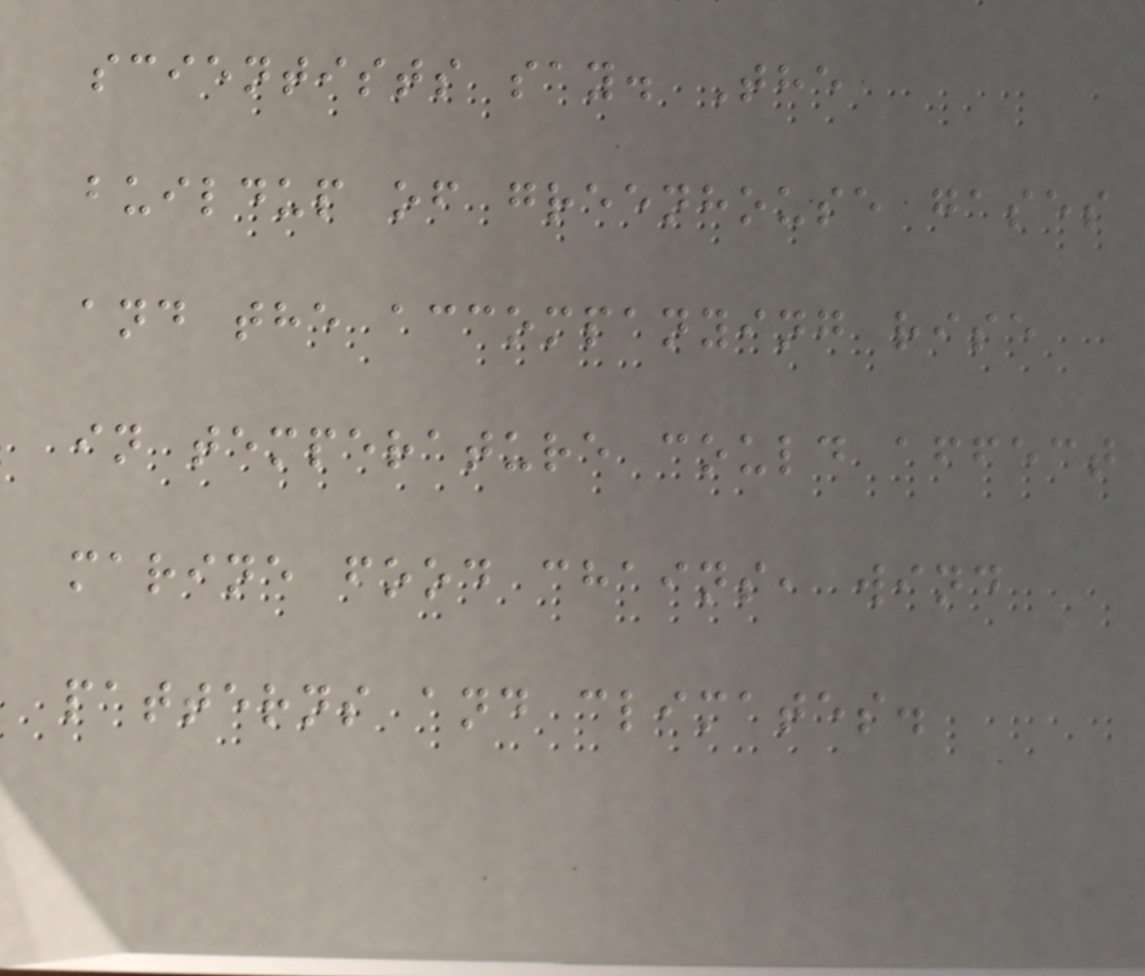scientists say. The
buildup of greenhouse gases
and the accompanying rise
in temperature could affect
marine food chains, wind
patterns and climates.
